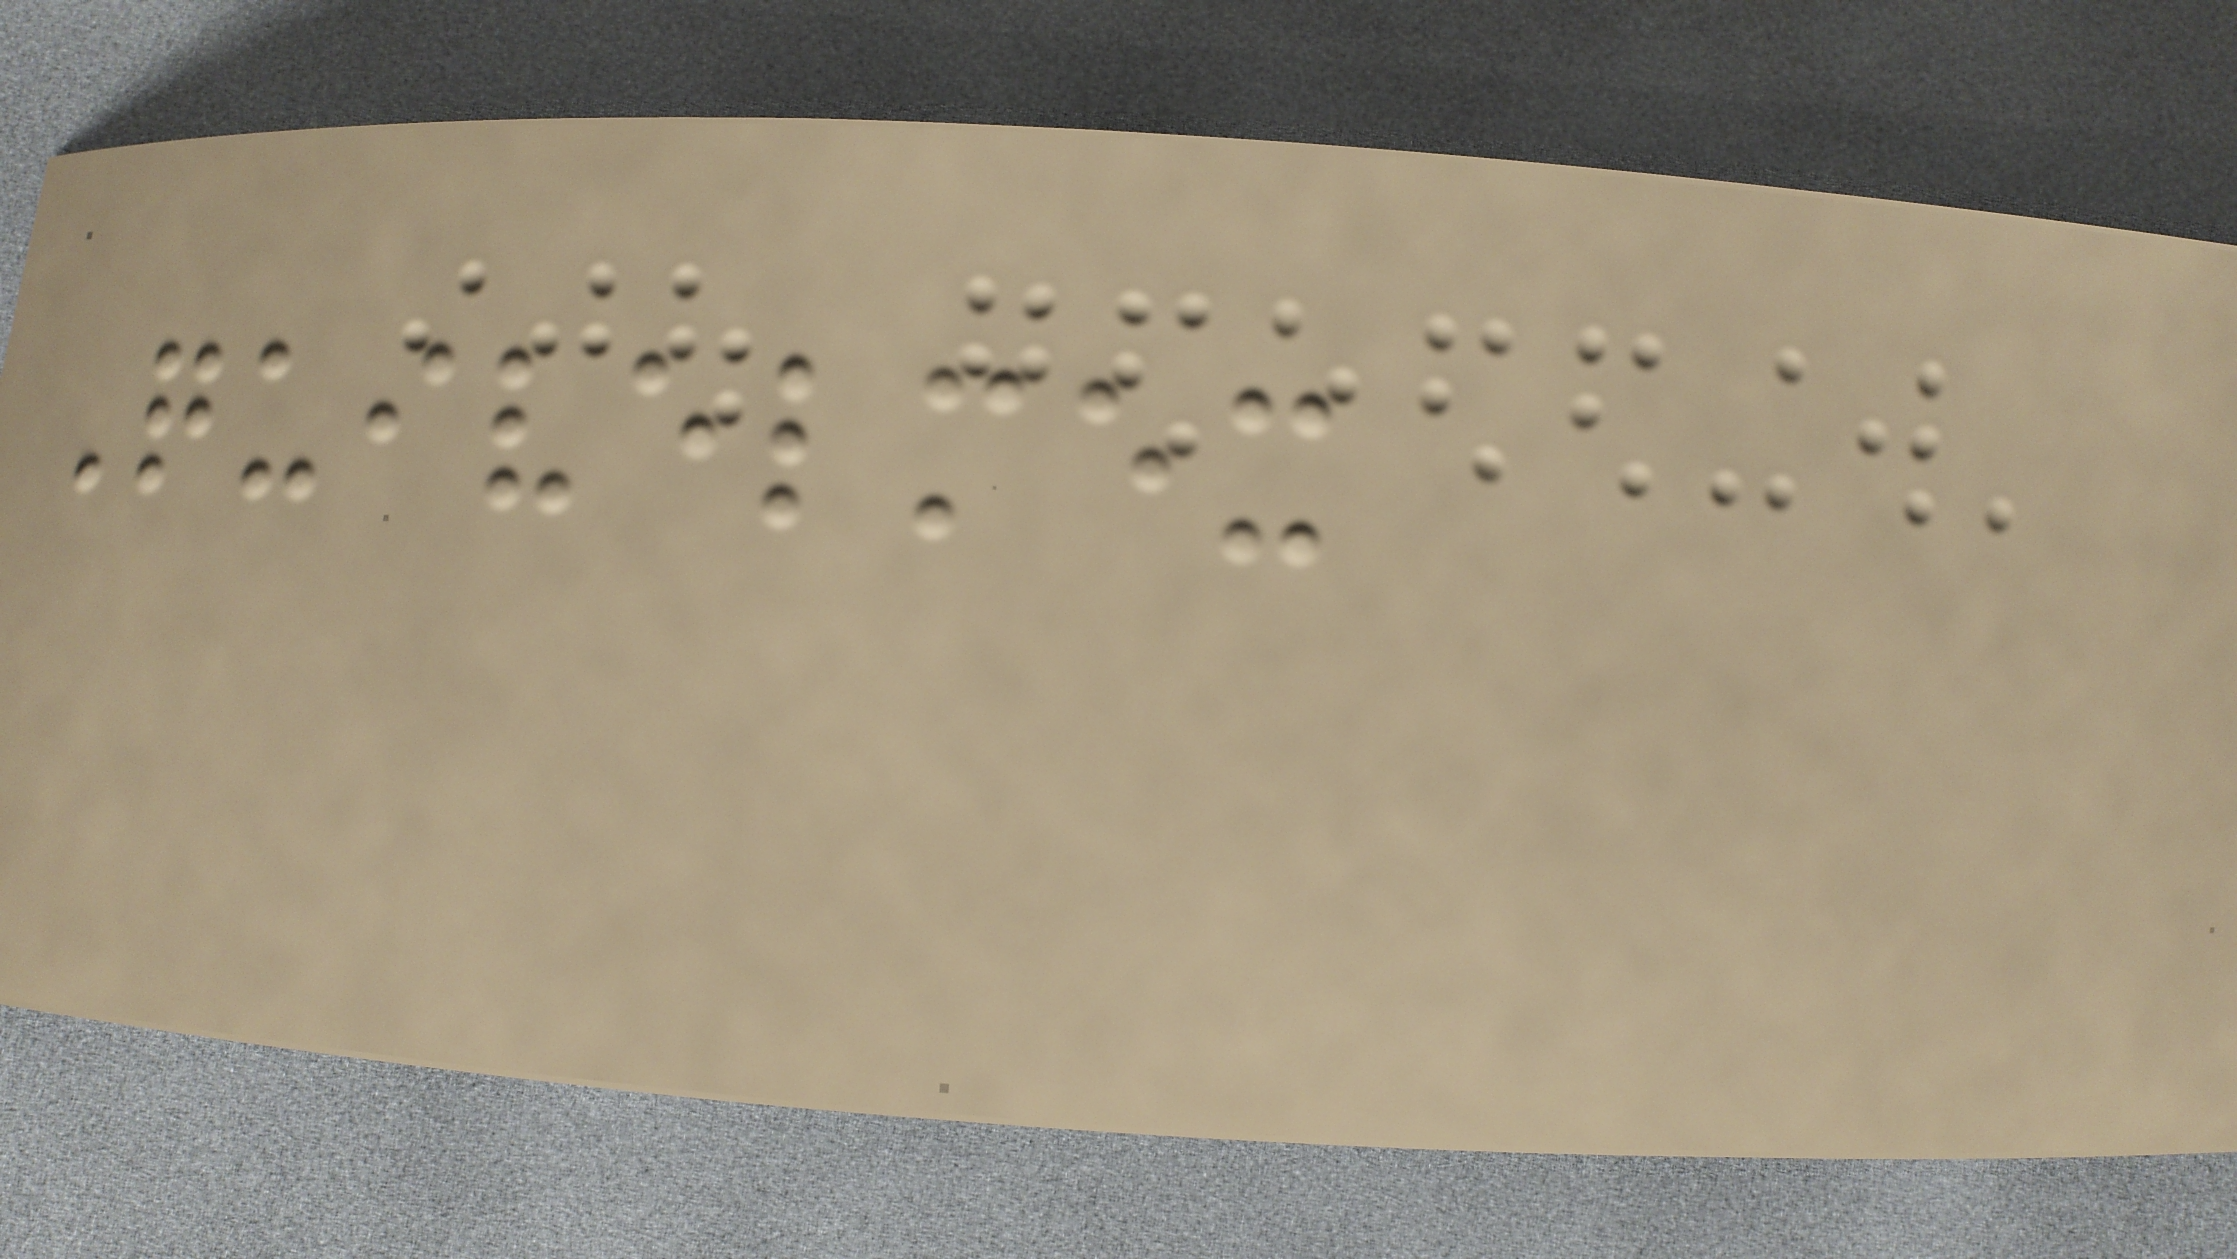Quivelmex
